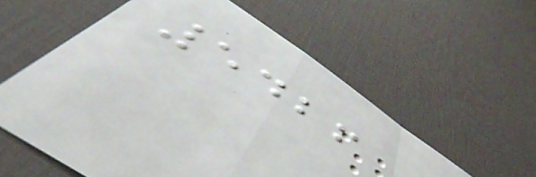5426
